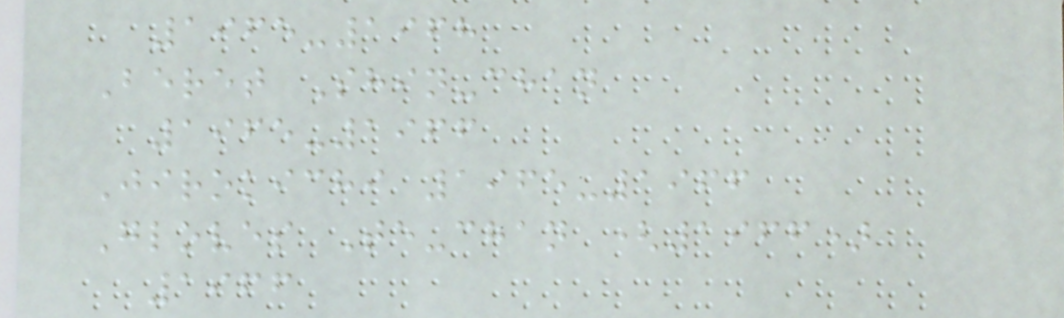1965-1968
Beret Shin-chan
1965-1966
Jirokichi 1965-1966
Gloves Te-chan (1966)
1966
